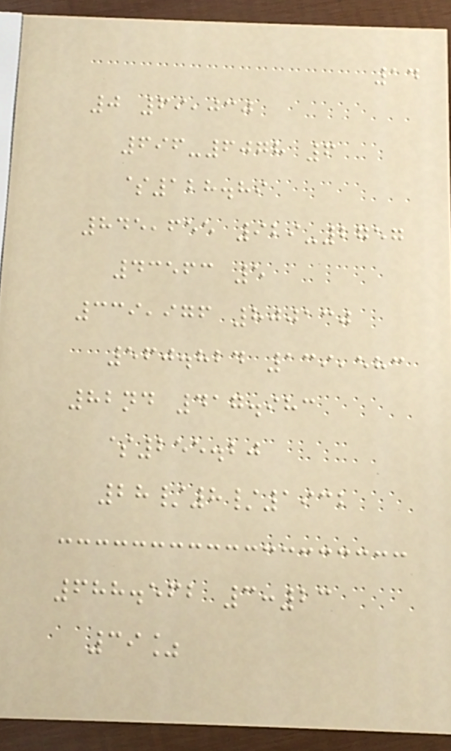14
0 69,030
696-6078 6
$128.89
845,655 929-2757
43563 5
339,976 800130
560.824 139,583
82nd 417.983
$255.20
28/8/1932
688.562 3:23
39%
